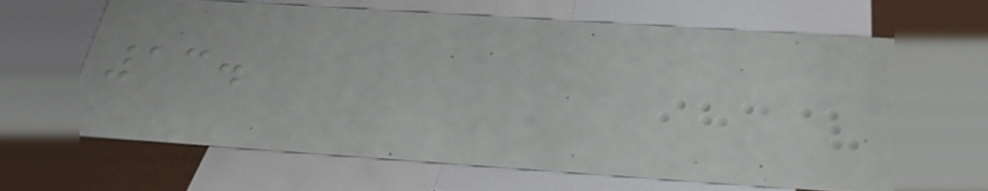13.
